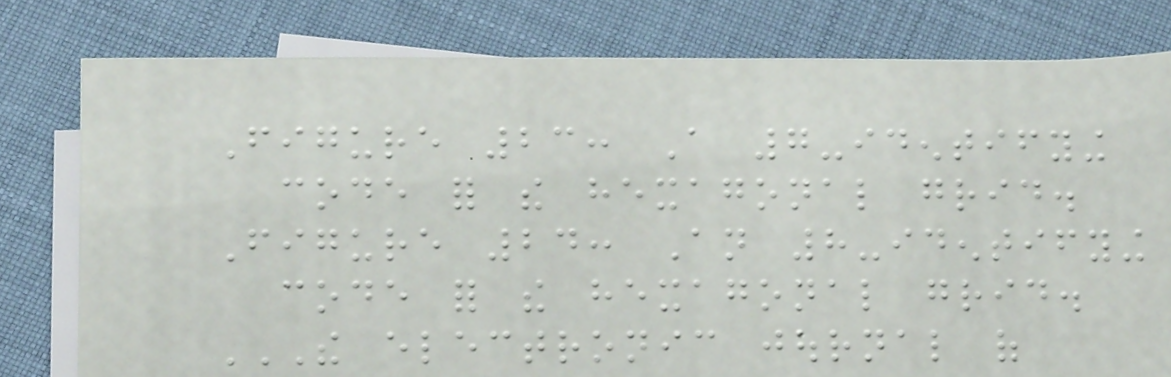Figure 23: A 7-identifying
code for the hexagonal grid.
Figure 24: An 8-identifying
code for the hexagonal grid.
THE ELECTRONIC JOURNAL OF
